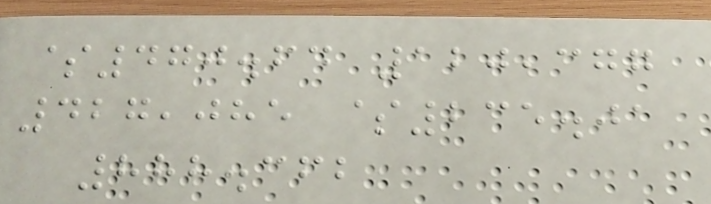$470.64 120,377
427,085 $235.01
888.362
